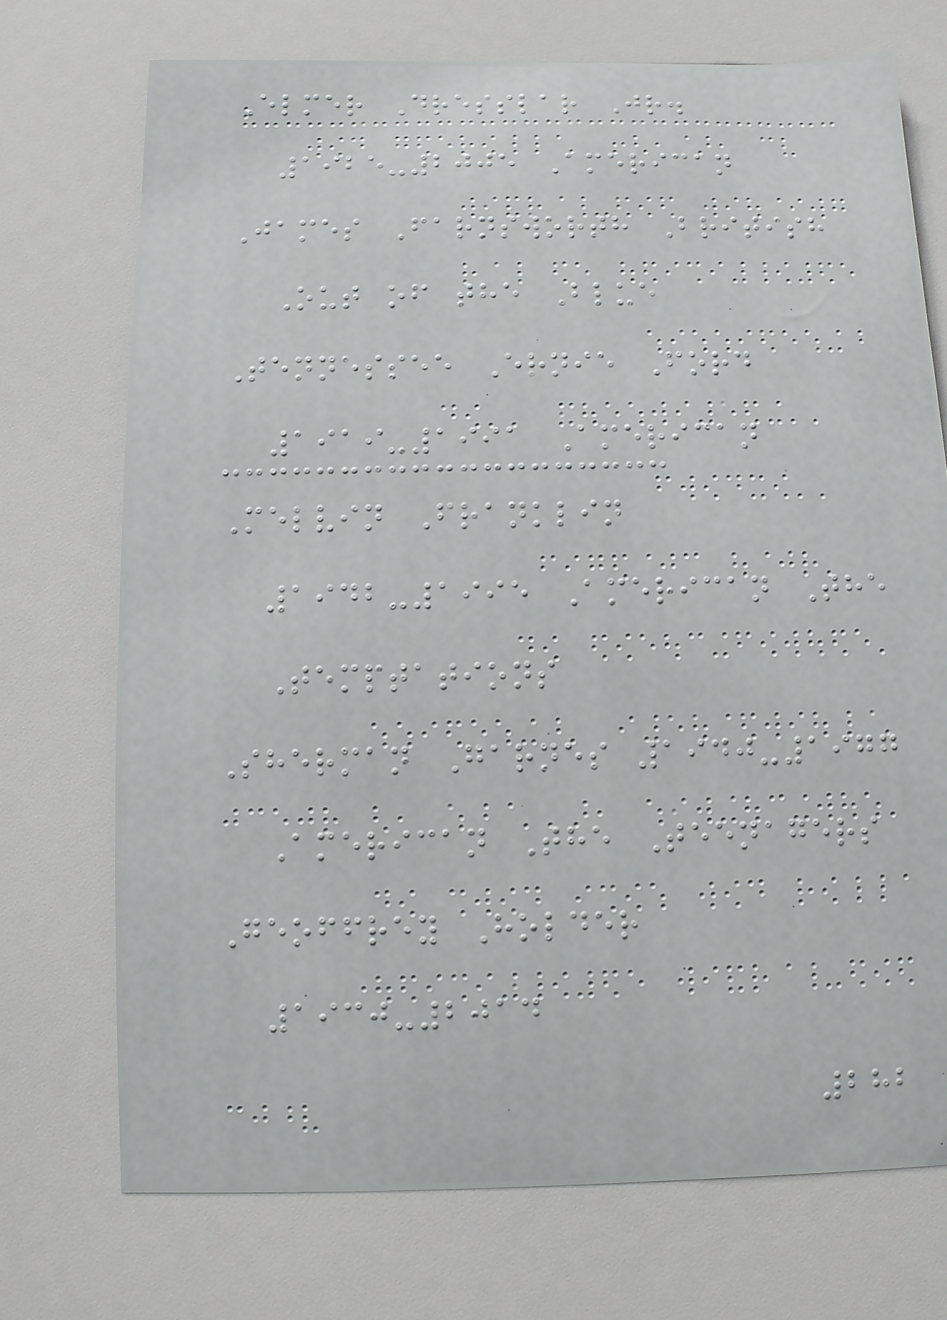Elmer Dresslar Jr.
1925-2005 American
James Farnsworth British
Out of the Blue
Tennessee Ernie Ford
1919-1991 American
Melvin Franklin
1942-1995 American The
Temptations
Sherman Garnes 1940-1977
American The Teenagers
Geoffrey Holder
1930-2014
282
